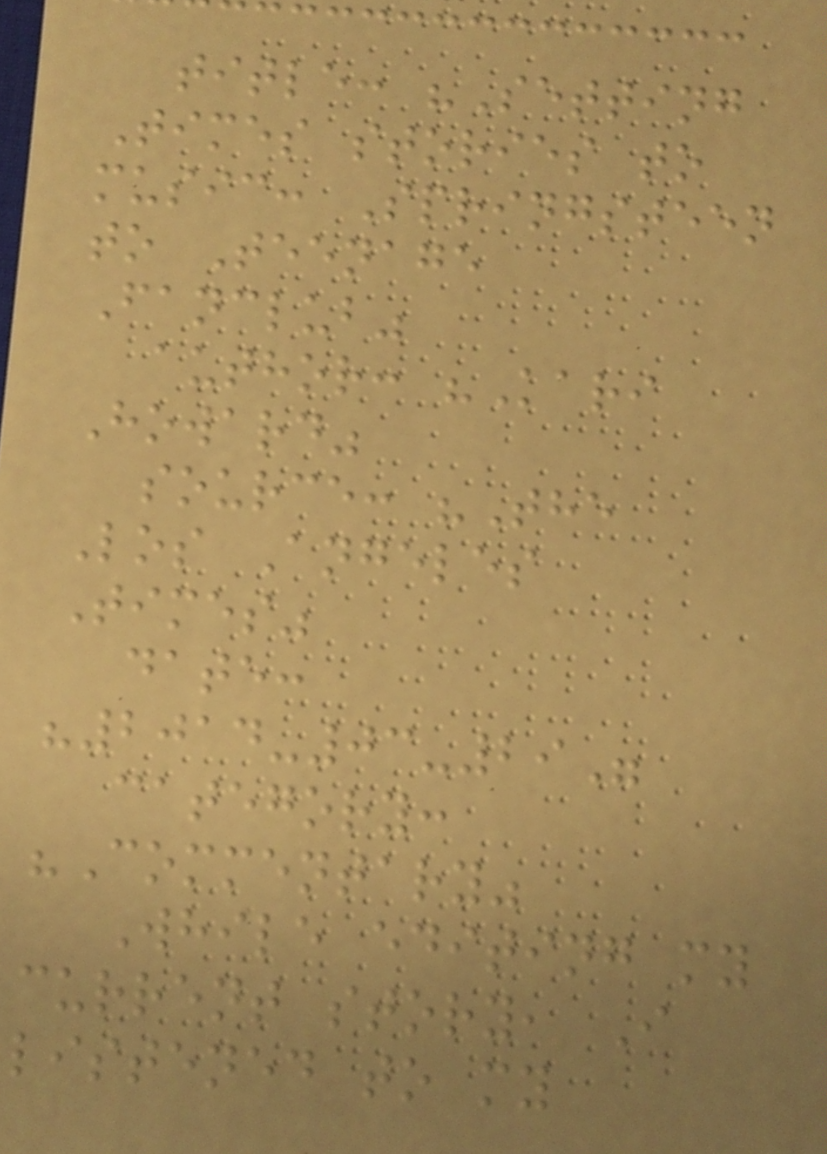title: "Setting
Times stories to
music: Springsteen
to Teenage
Fanclub"
author: "Kari
Howard"
source: "The
Los Angeles
Times"
date:
"2014-03-29"
category:
"Commentary"
While editing my
current story, I
listened to my
